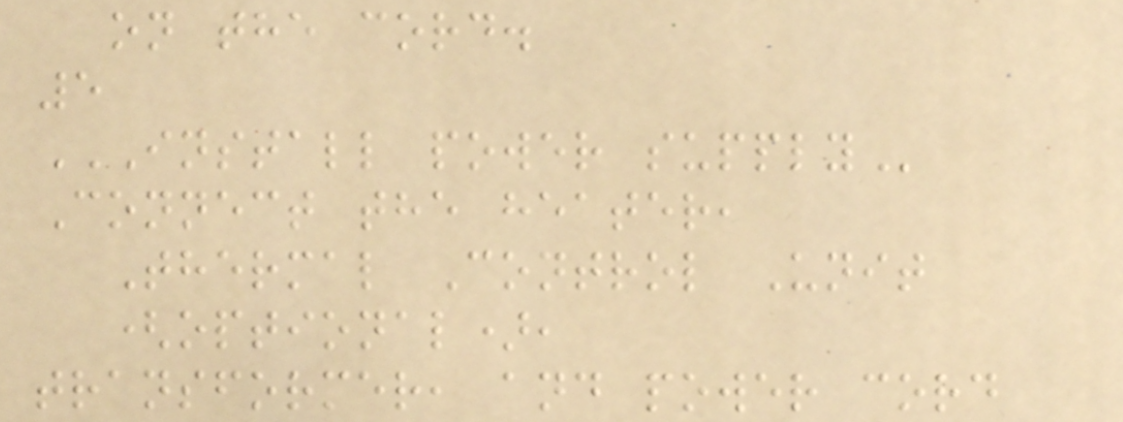on the cord.
5
INSTALL POWER SUPPLY
Connect the heater,
Thermal Control Unit
(optional),
transformer, and power cord
